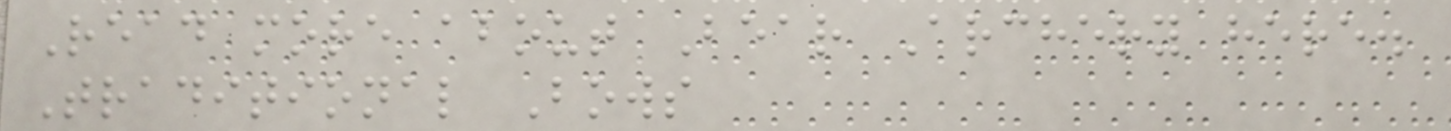Read more about Bear Archery here.
Traditional Bows
